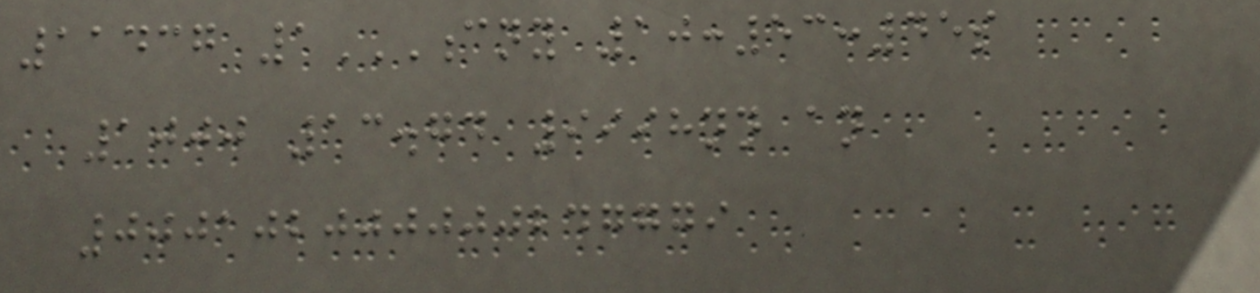11437 1CNY 10:53:45S
1000 13.74 9998NN AN
000102000000247779
